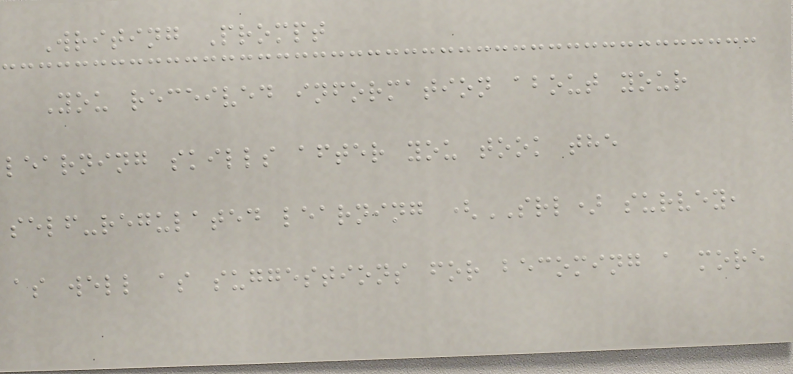Writing Prompt
You received information about your
learning skills after you took the
self-regulated learning (SRL) survey,
as well as suggestions for becoming a more
